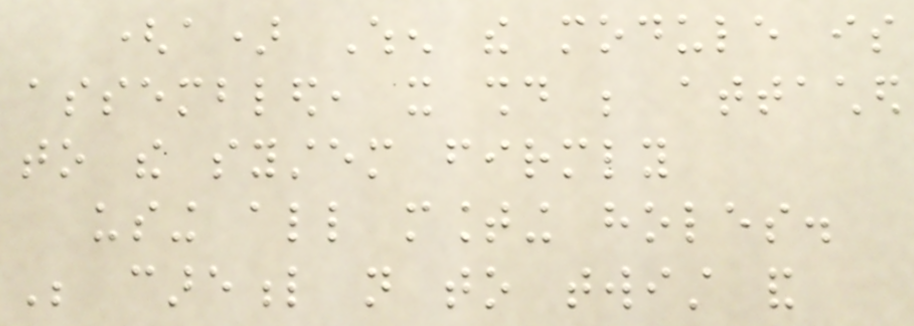(a) When the module is
assembled, it should be attached
to the system firmly
using all mounting holes.
Be careful not to twist and
